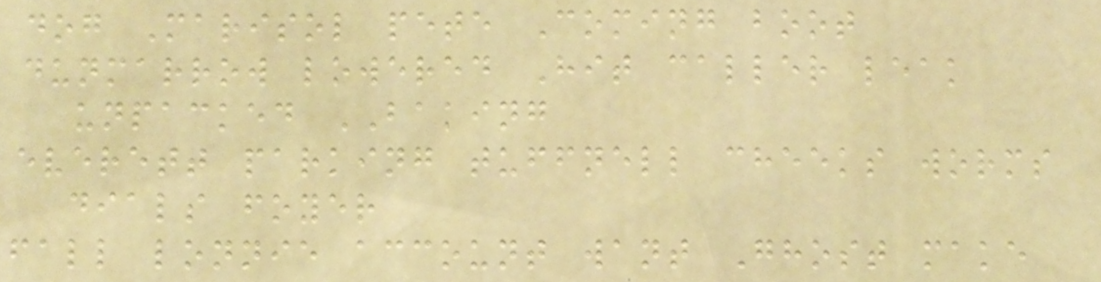dog Marisol pete Coming boot
dunmarrow lowered Hit caller leak
unpacked BAKING
everett parking tuffnell cheeks worms
dials foyer
fall lonnie account want Ghost make
